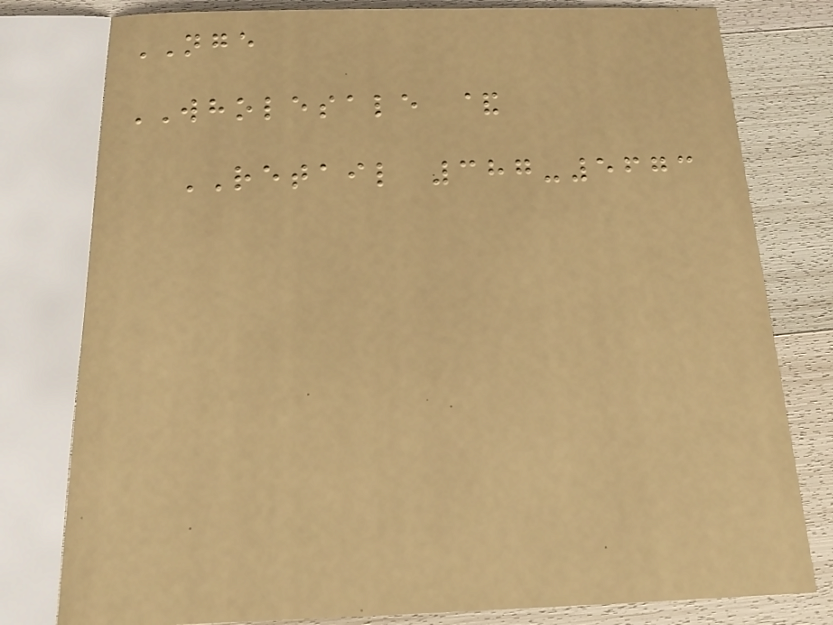NGE
WHOLESALE &
RETAIL 387-5673
